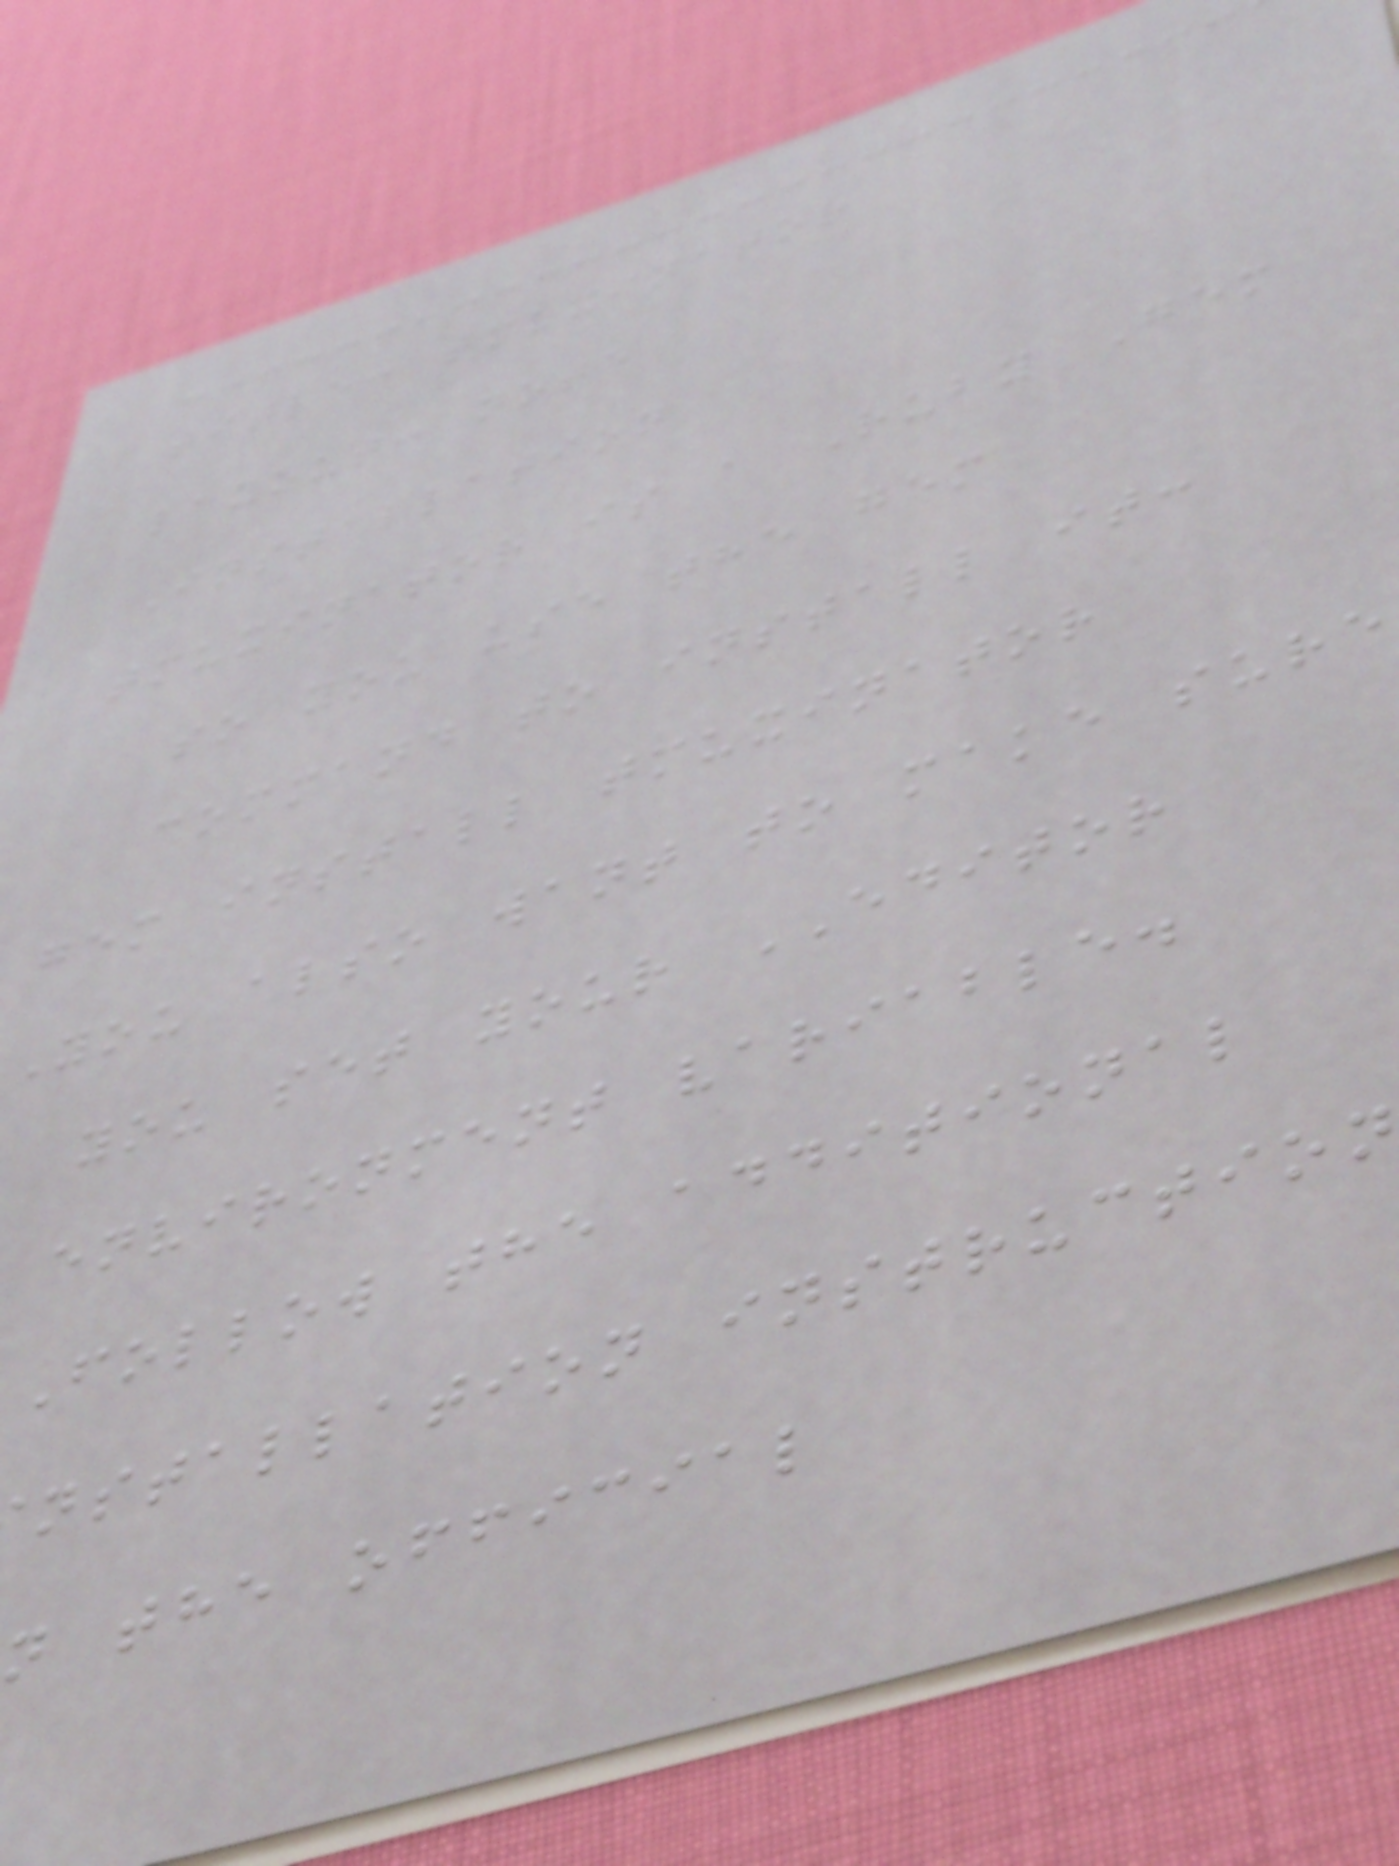title: tmuxinator
layout: note
Installation
tmuxinator is a Ruby Gem
so you use the gem
command to install it:
gem install tmuxinator
You also want to make sure
you set your EDITOR
environment variable.
Follow the additional
nstallation instruction
n the official
